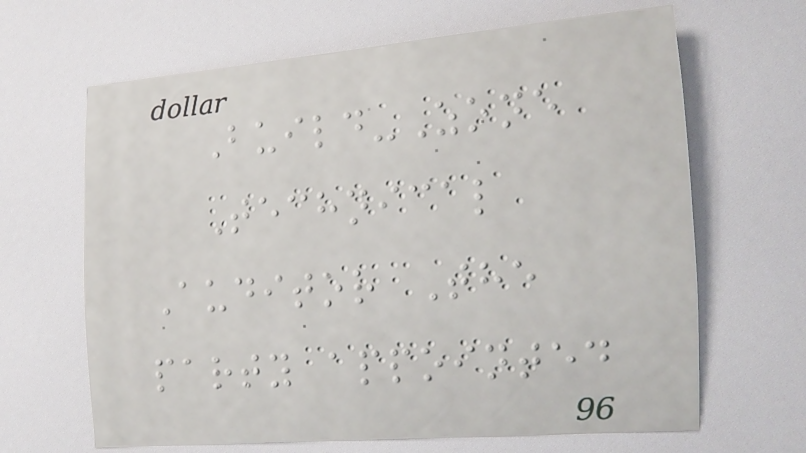Build-Zone
Technical
Auditor The
party appointed
